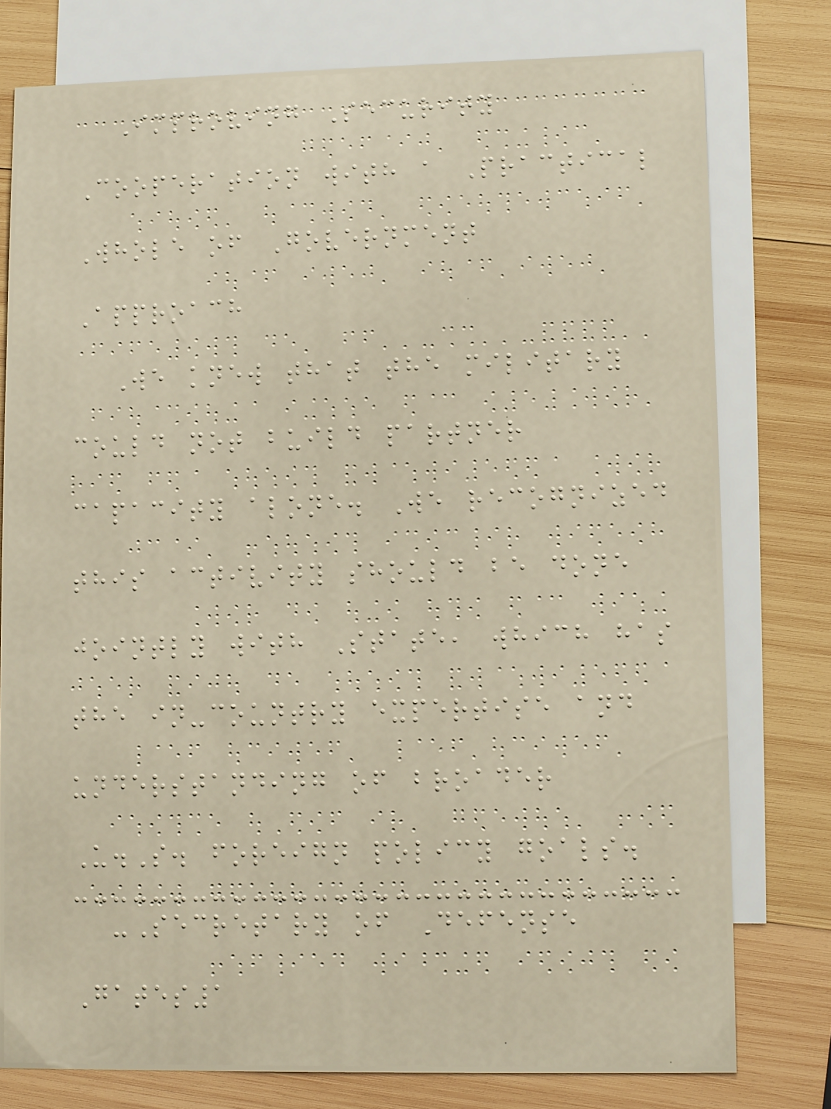Improving Security
Cooperation with a Practical
Whole of Government
Approach
We knew that the military
could not build partner
capacity alone. We recognized
this activity should be done
jointly with State, which has
the in-country expertise and
understanding of broader
U.S. foreign policy goals.
-Secretary of Defense
Gates1
